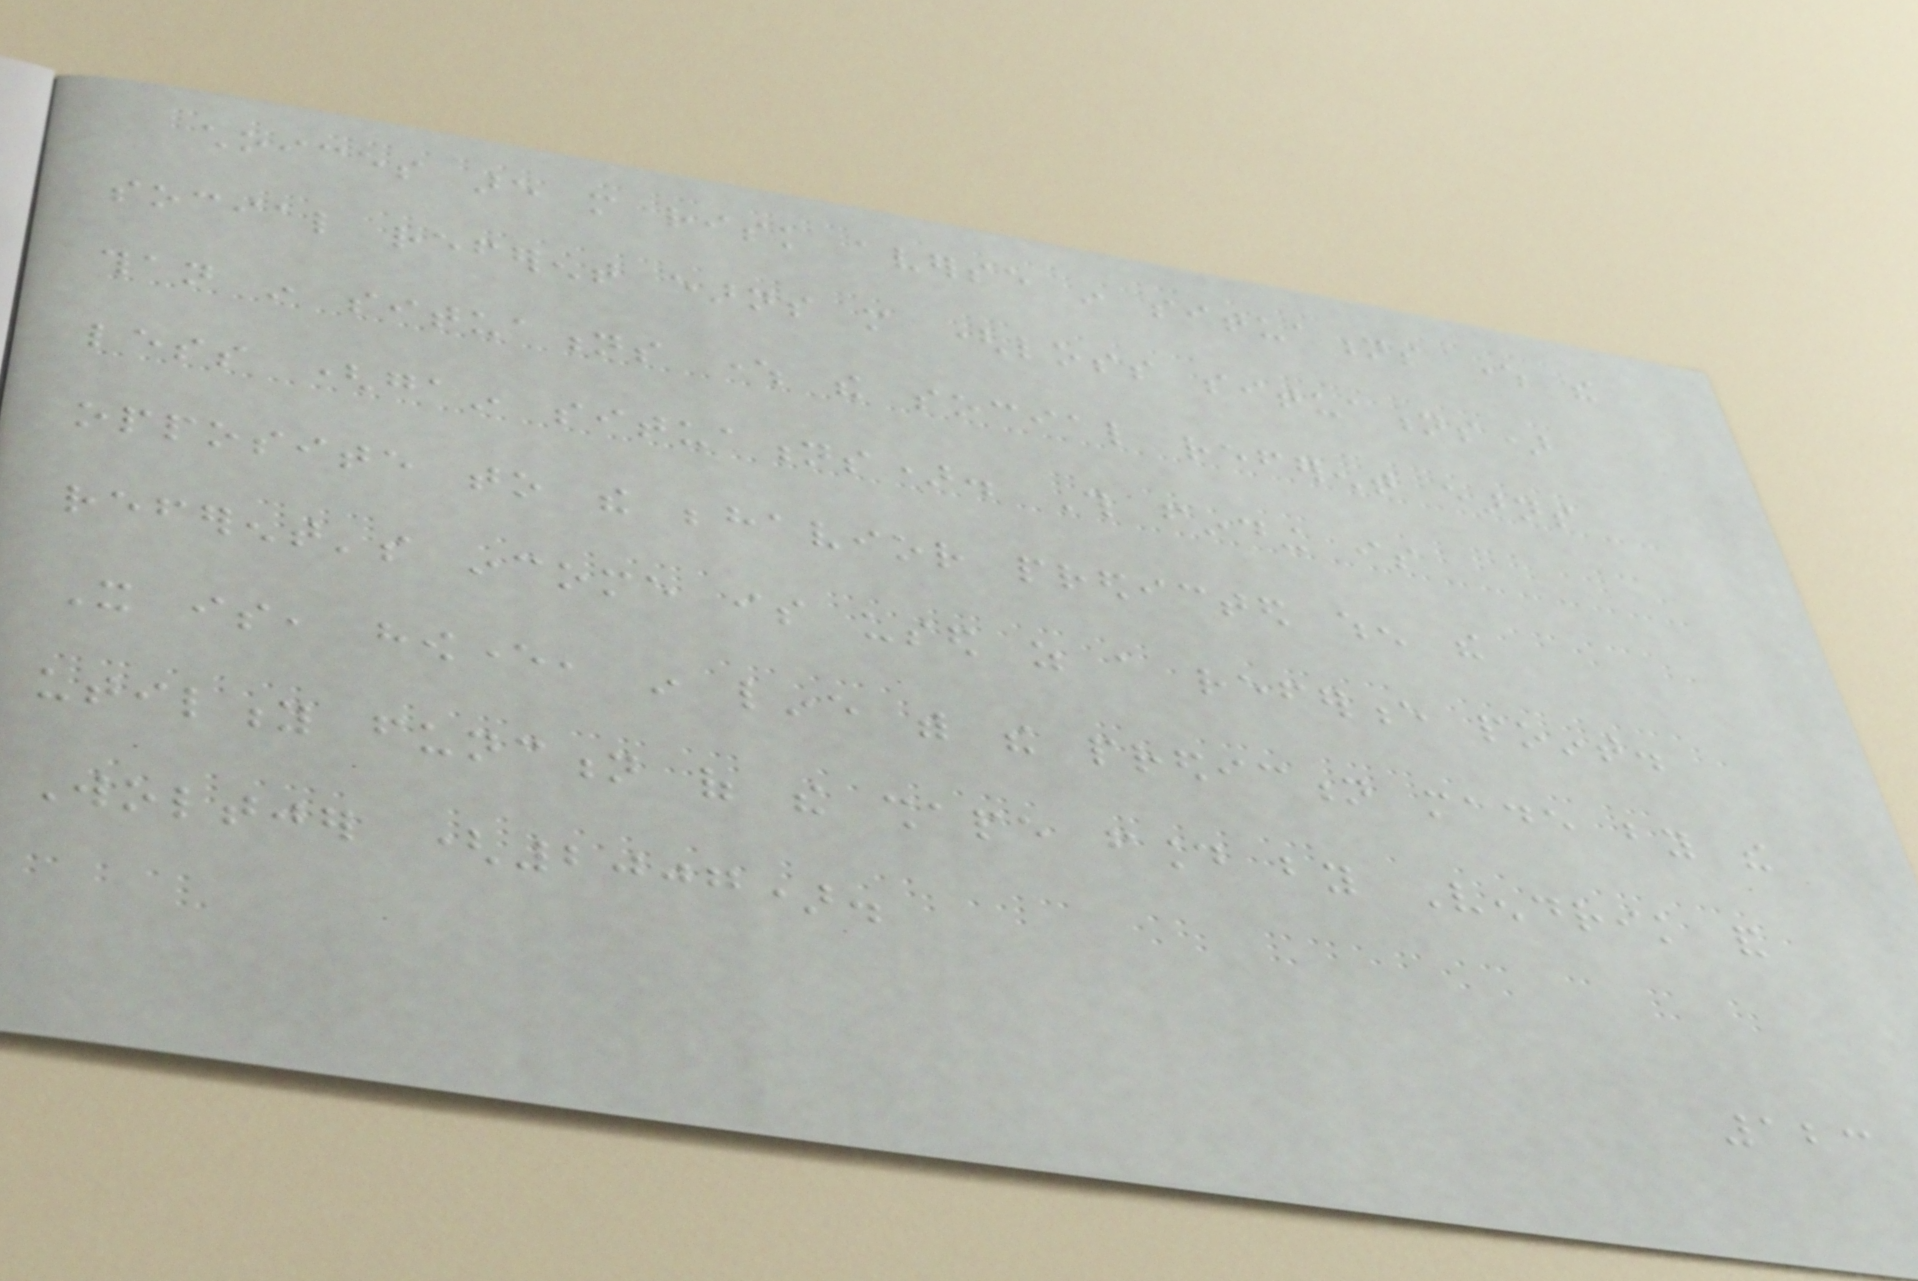choices are more risk averse in situations where the
social referent earns more (loss situations)
than in situations where the social referent earns
less (gain situations). This finding is
opposite to the behavior predicted when the
referent's income is used as a reference point.
It is, however, in line with the prediction made by the
utility function of the shape found by Vendrik and
Woltjer (2007).
123
